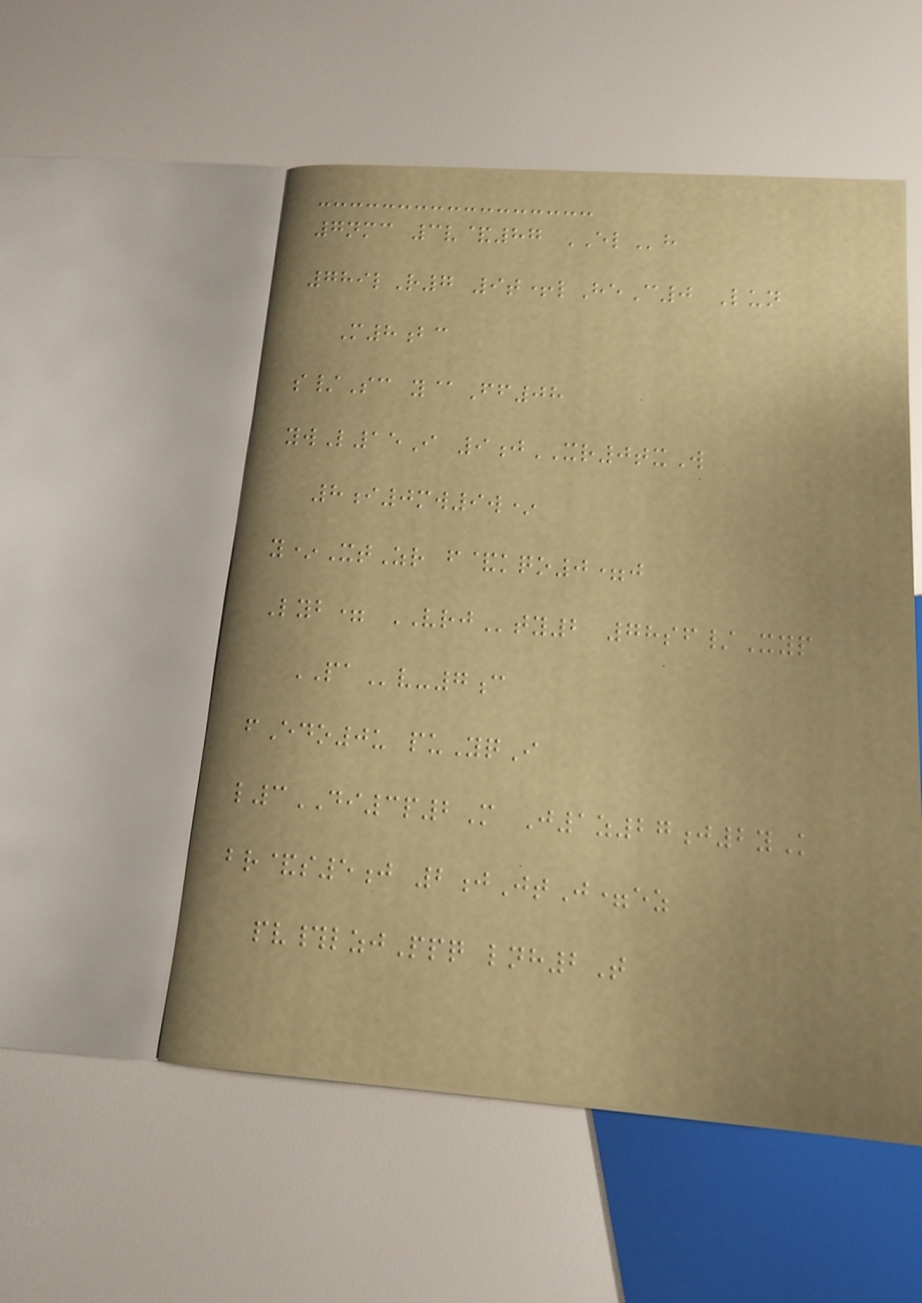7nmc 3v&87 ELh
789lR7 9t+lHeC0 Lun
M8bc
s/Sc y@Ff08
ywL15I 9jXR0txW
8i0mw9w*
y*XtZr f&kqo0=j
Lyb= VRJty2 78sf/Xyp
PAv-7c
fEdo0u puYqI
l3DI3p2M J1z27j2yK
br&s5j 2jJtJ=ez
pv#lzjPpq lnh2T
